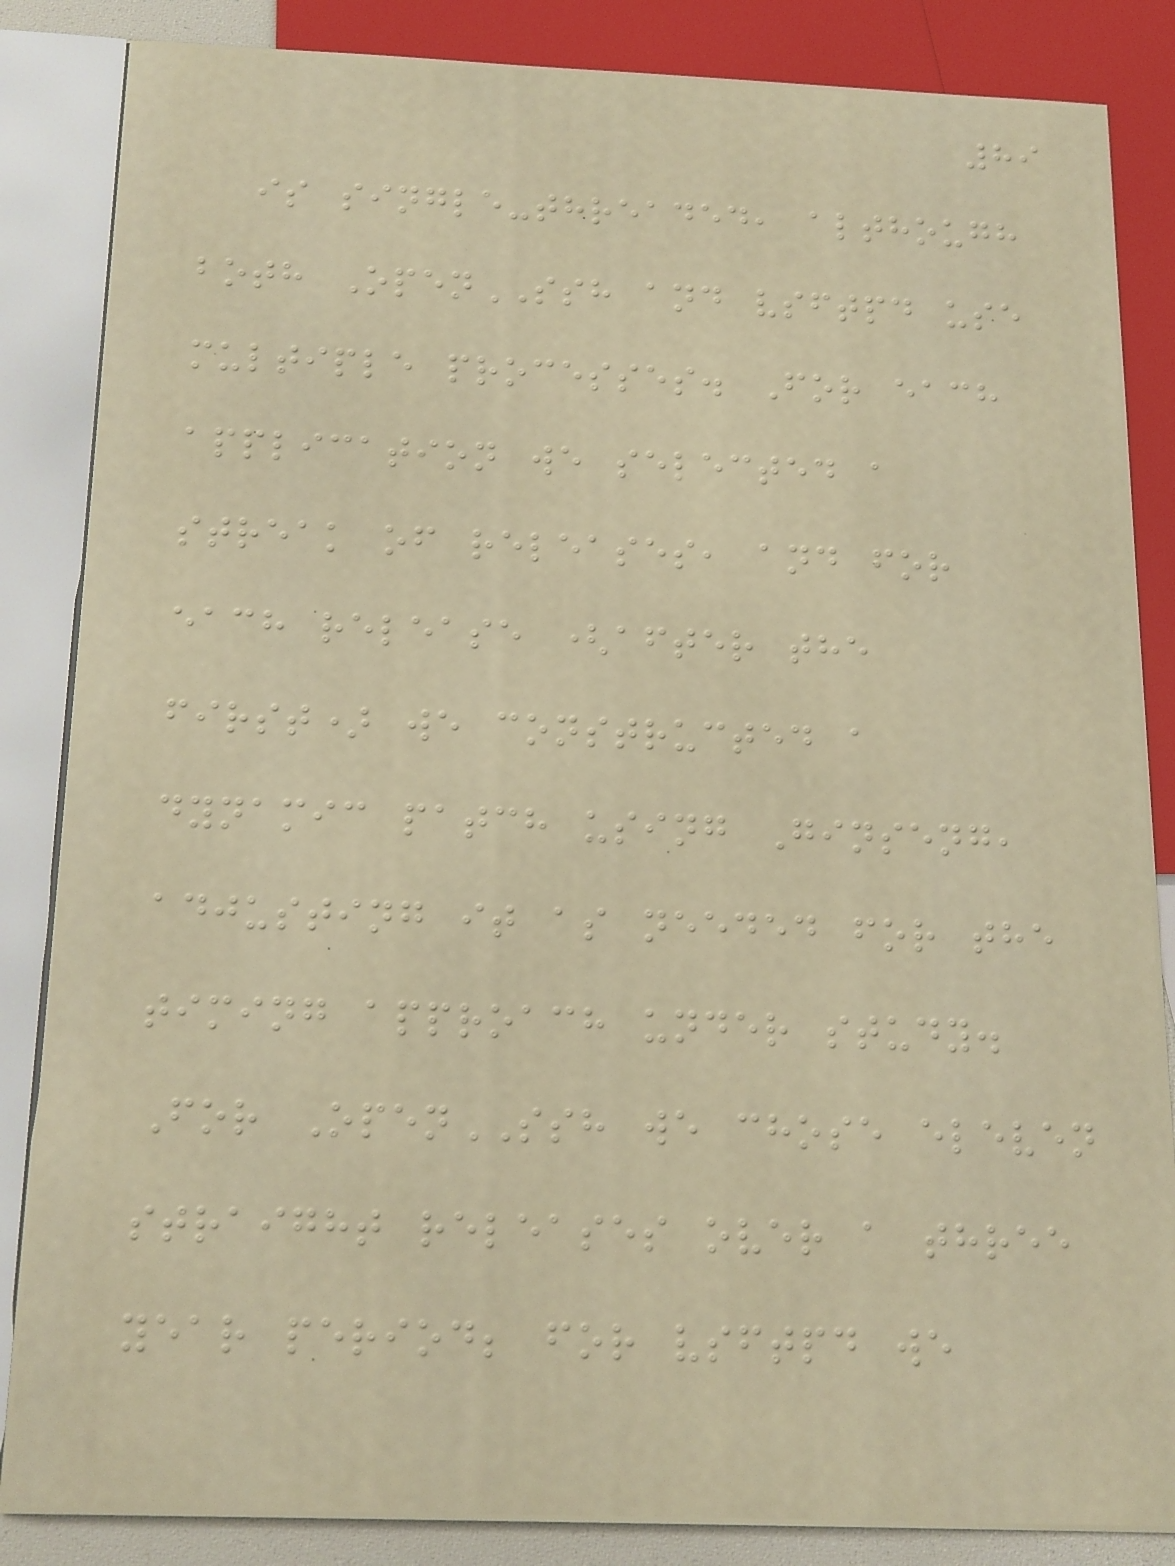89
is single-threaded, although
both OpenSSH and vsftpd use
multiple processes. For each
application we selected a
streak of releases, and for
each release (after the
first) we constructed a
dynamic patch using Ginseng,
adjusting it as needed for the
timing approach under study.
For OpenSSH we chose eleven
straight releases over a three
year period; for vsftpd we
